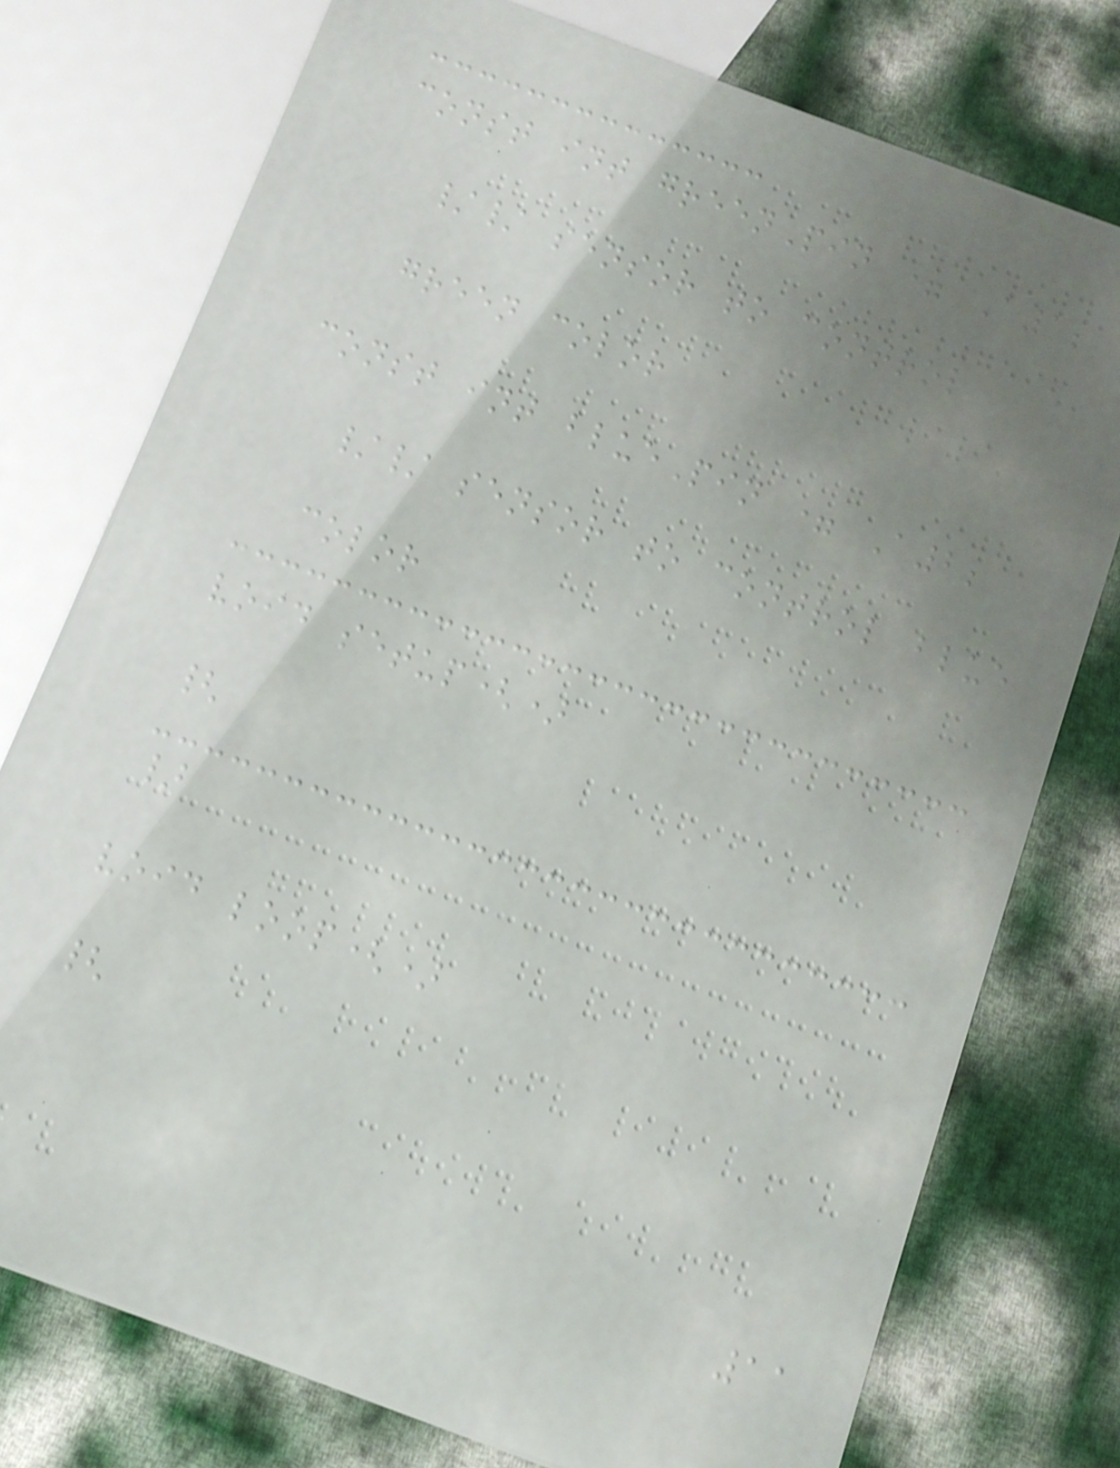const int greenPin = A1;
// sensor to control
green color
const int bluePin = A2;
// sensor to control blue
color
void setup()
{
}
void loop()
{
11
